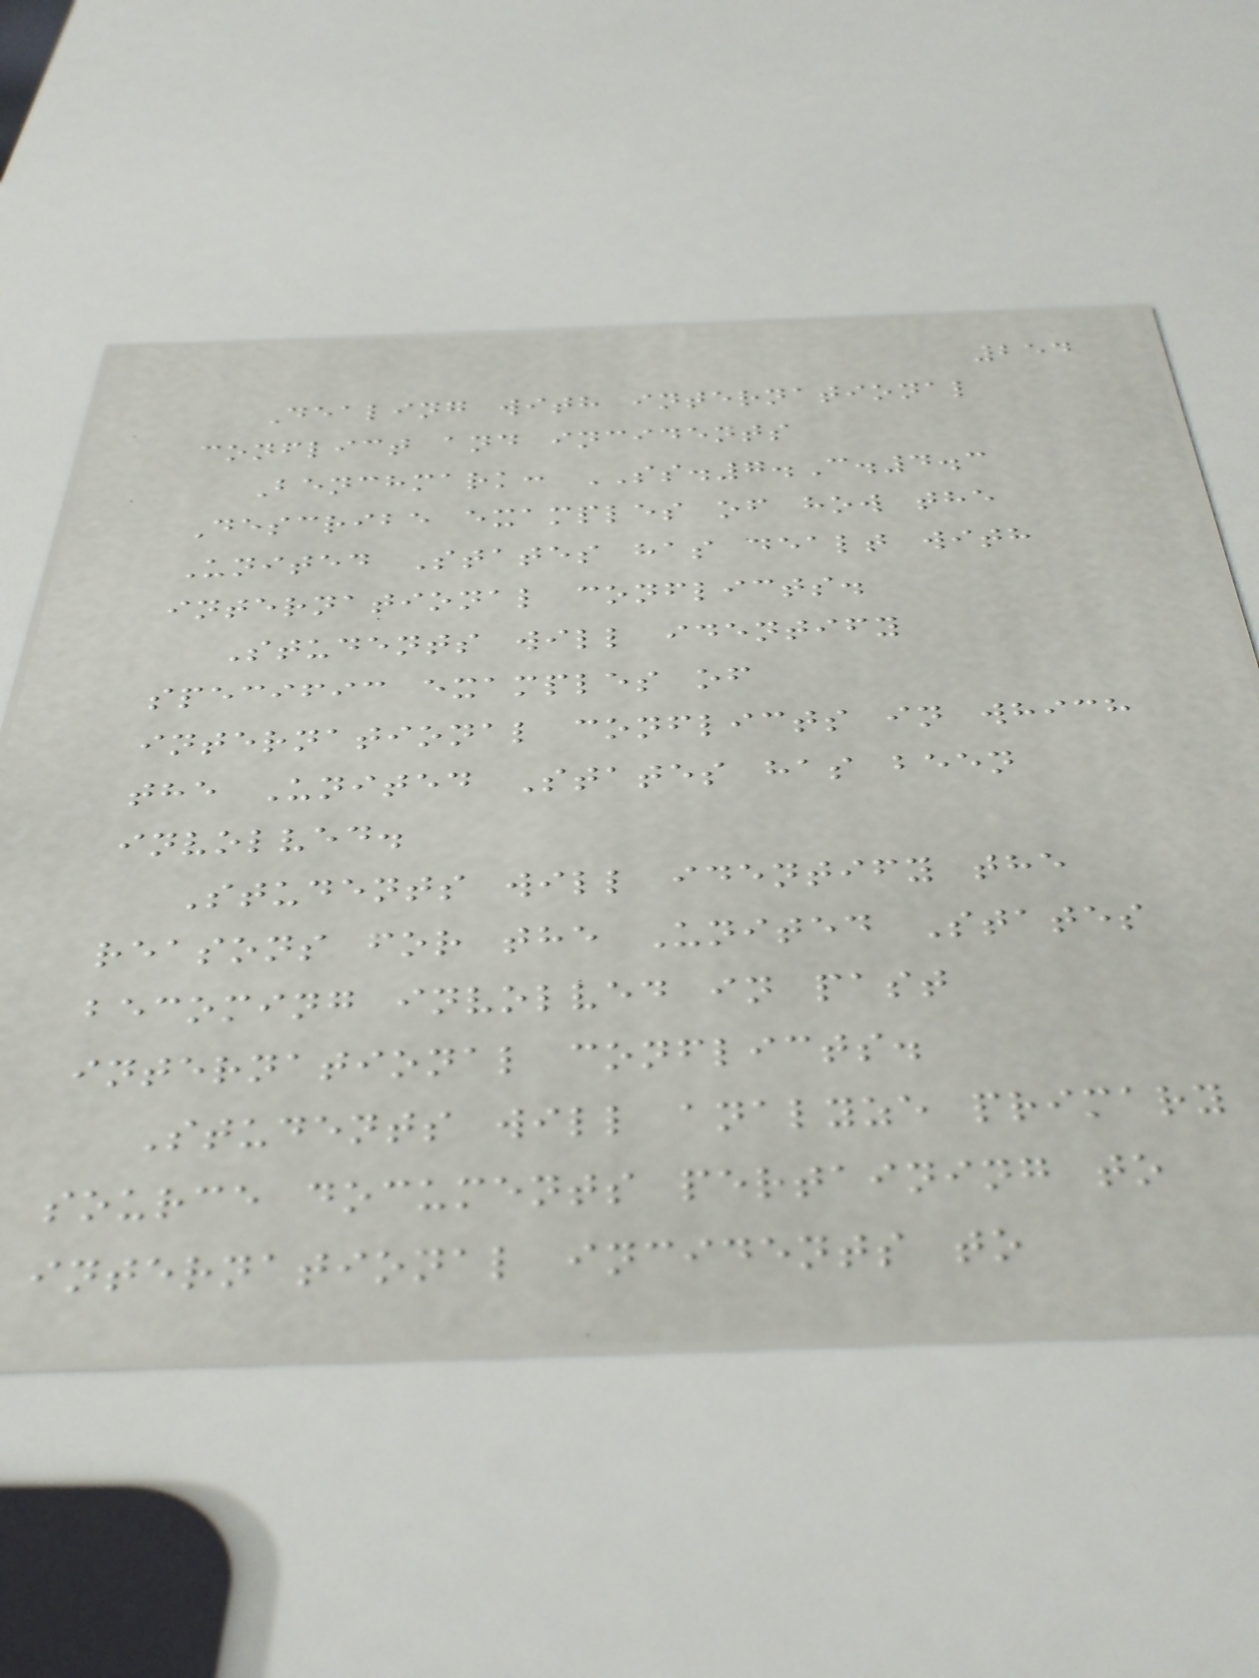254
Dealing with international
conflict and incidents
Benchmark: SS.7.C.4.3
Describe examples of how the
United States has dealt with
international conflicts.
Students will identify
specific examples of
international conflicts in which
the United States has been
involved.
Students will identify the
reasons for the United States
becoming involved in past
international conflicts.
Students will analyze primary
source documents pertaining to
international incidents to
